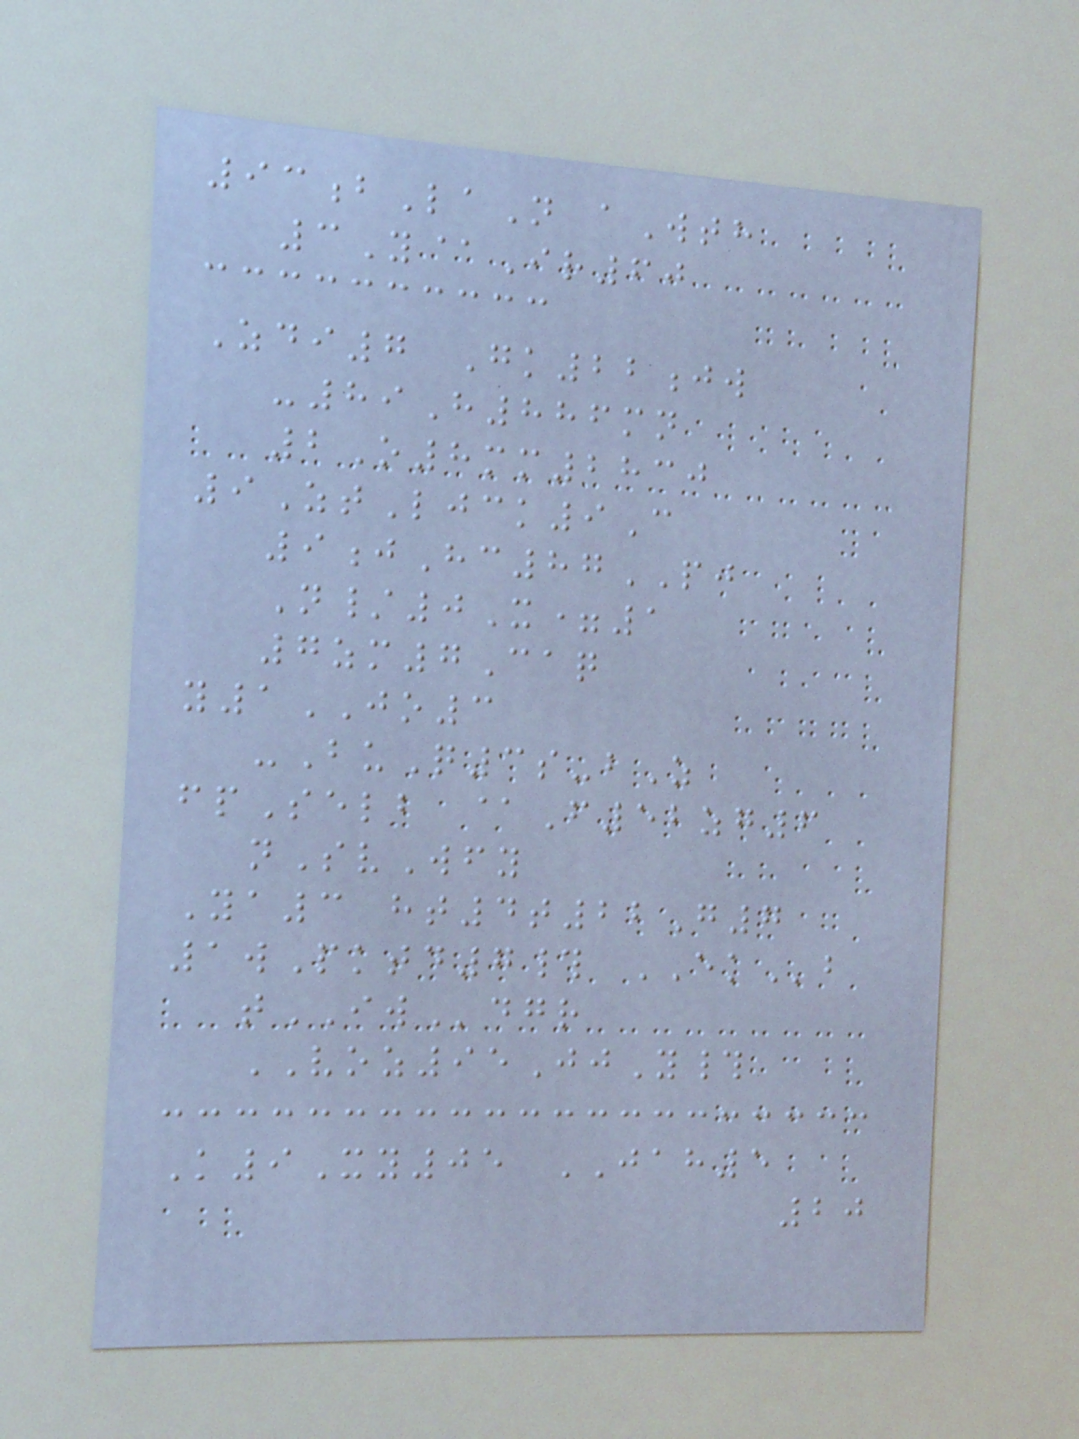93bLaN aWth
3Y@Ir60
Zdi7 Gk22jw
-89H886mn
2O8mm2830
9ZtLjck9C
9jHc87PJ
N/0X=1
7zm7Caq
y1JO3
-BuQ3s-bZ
fpSelb @F52zg6
nSvWfy
Ya3 ht4t22G7
1wPktd7# EKb
tIWdgr
VOZ95JjY#
K9Xy05 JAH5
20
